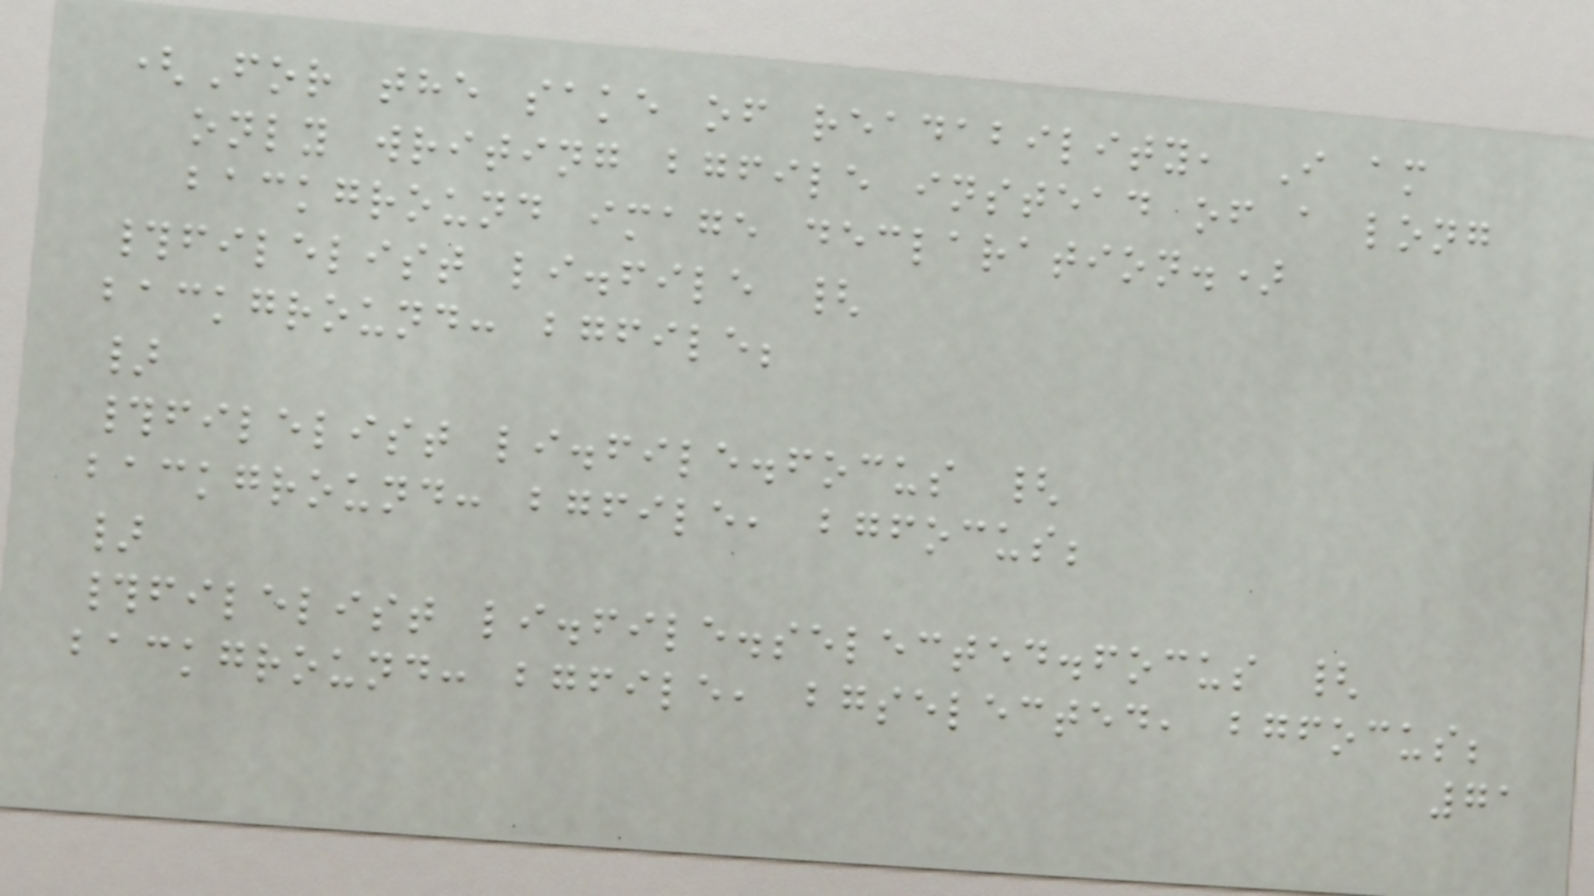(For the sake of readability, I am
only writing bgfile instead of a long
background image declaration.)
#filelist li.file {
background: bgfile;
}
#filelist li.file.focus {
background: bgfile, bgfocus;
}
#filelist li.file.selected.focus {
background: bgfile, bgselected, bgfocus;
71
